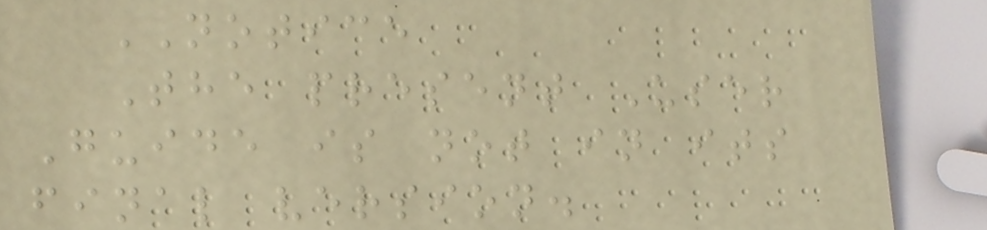NOTICE
The present User
Guide is not in its
final version.
